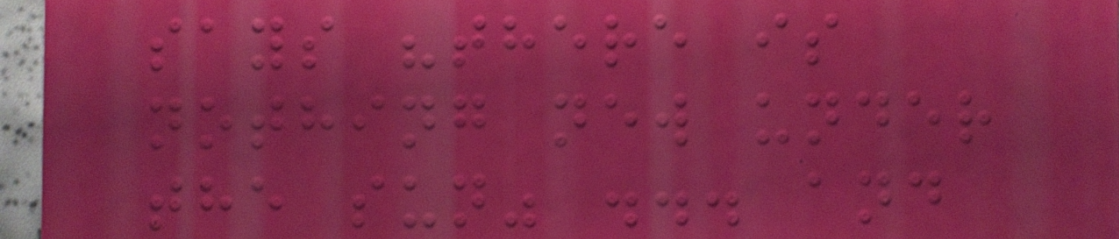says "there is
nothing new under
the sun" ... and
